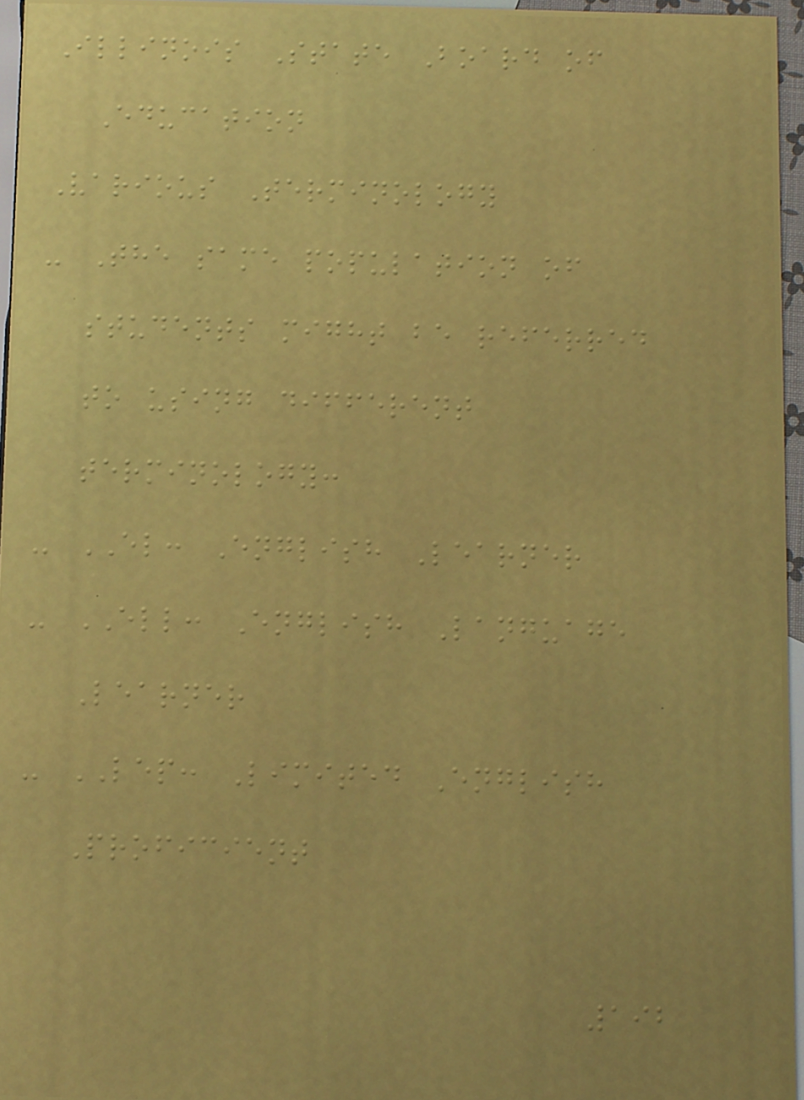Illinois State Board of
Education
Various Terminology
- The same population of
students might be referred
to using different
terminology:
- EL: English Learner
- ELL: English Language
Learner
- LEP: Limited English
Proficient
192
